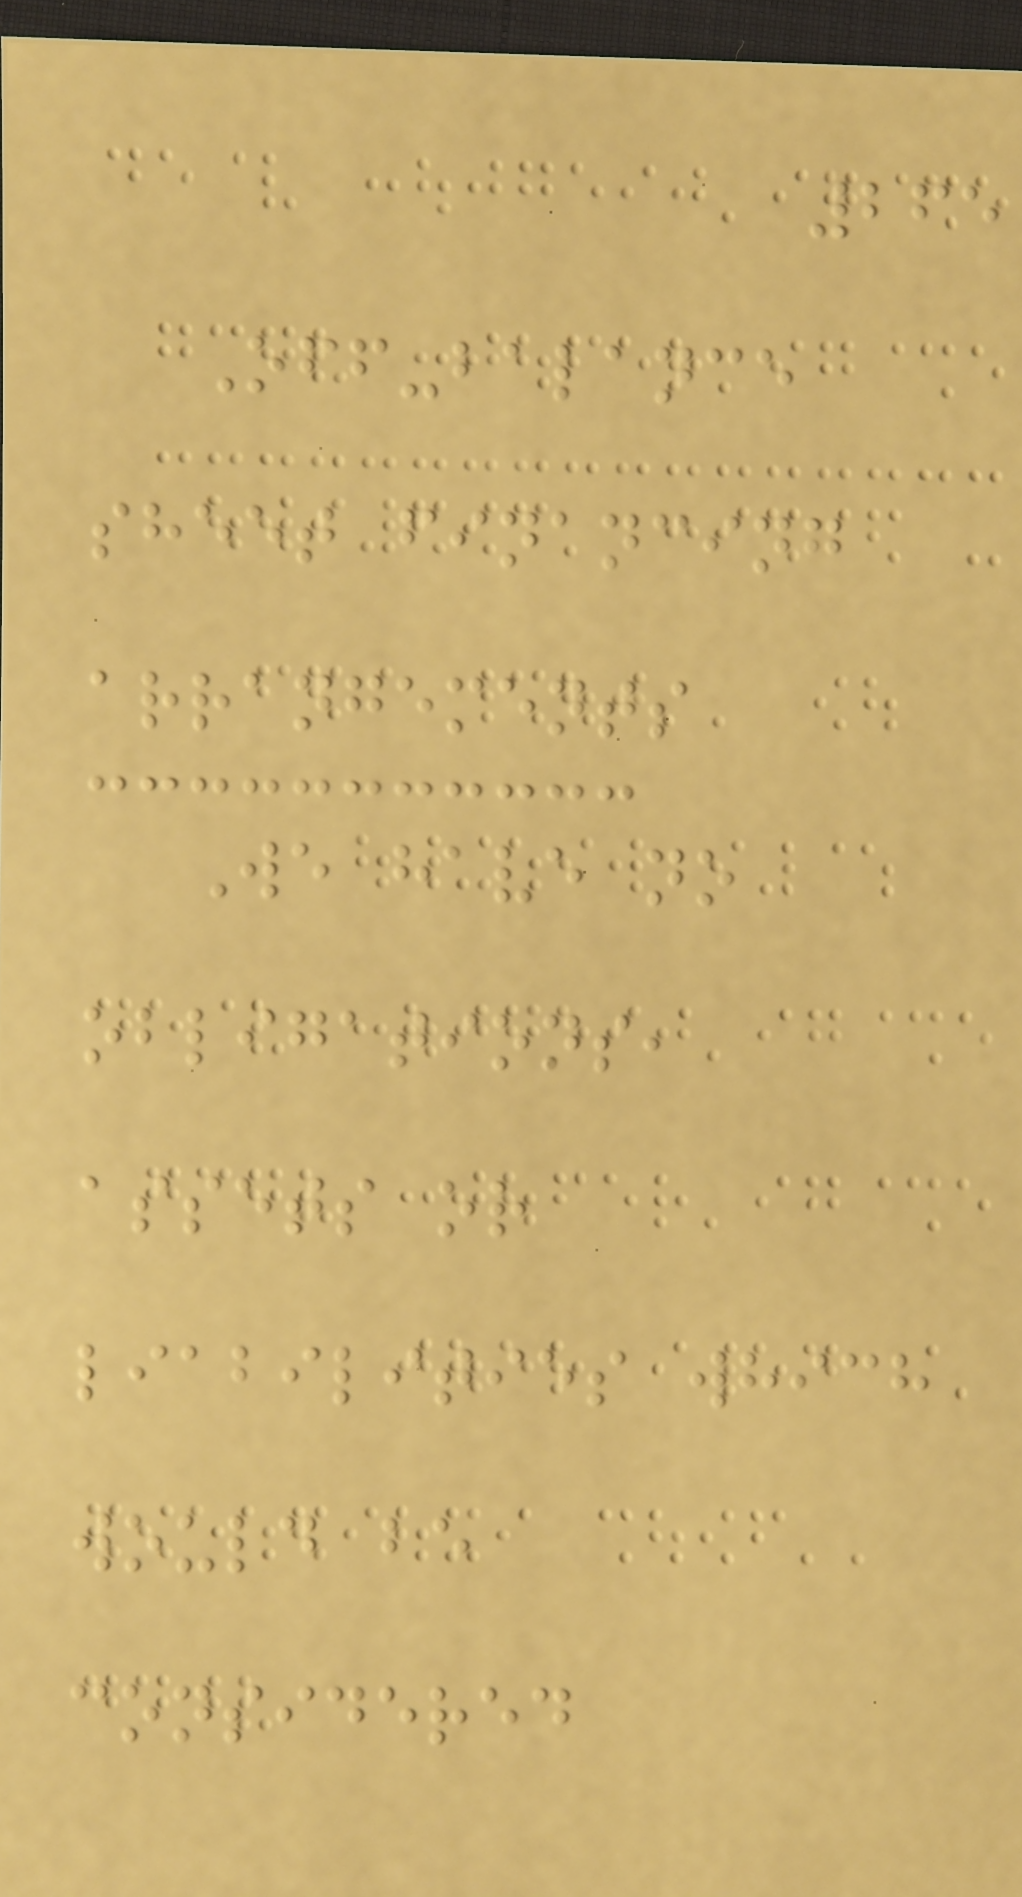265
Off-balance
sheet financing
arrangements
We have no
obligations,
assets or
liabilities which
would be
considered
